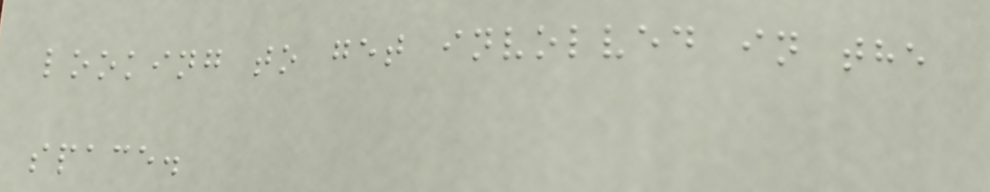looking to get involved in the
space.
